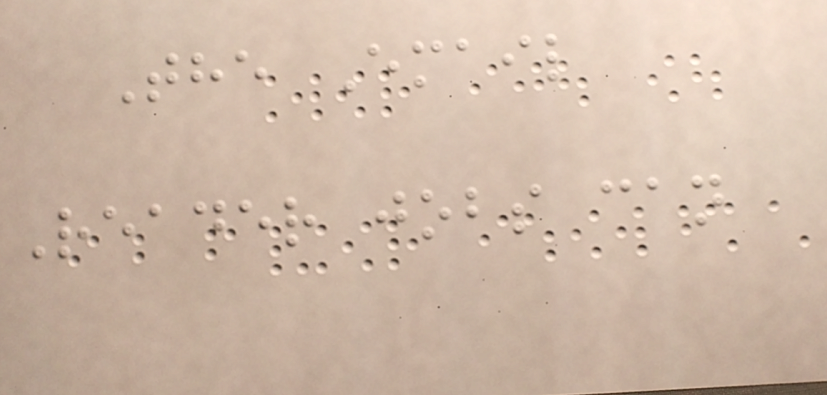The Email
Reader jobs can
